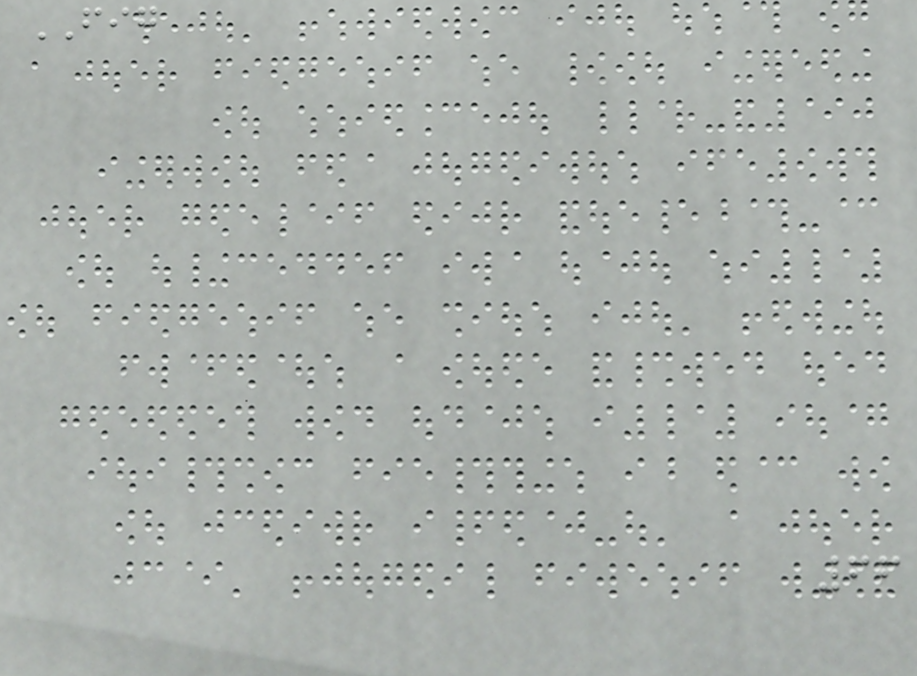FIG
66
